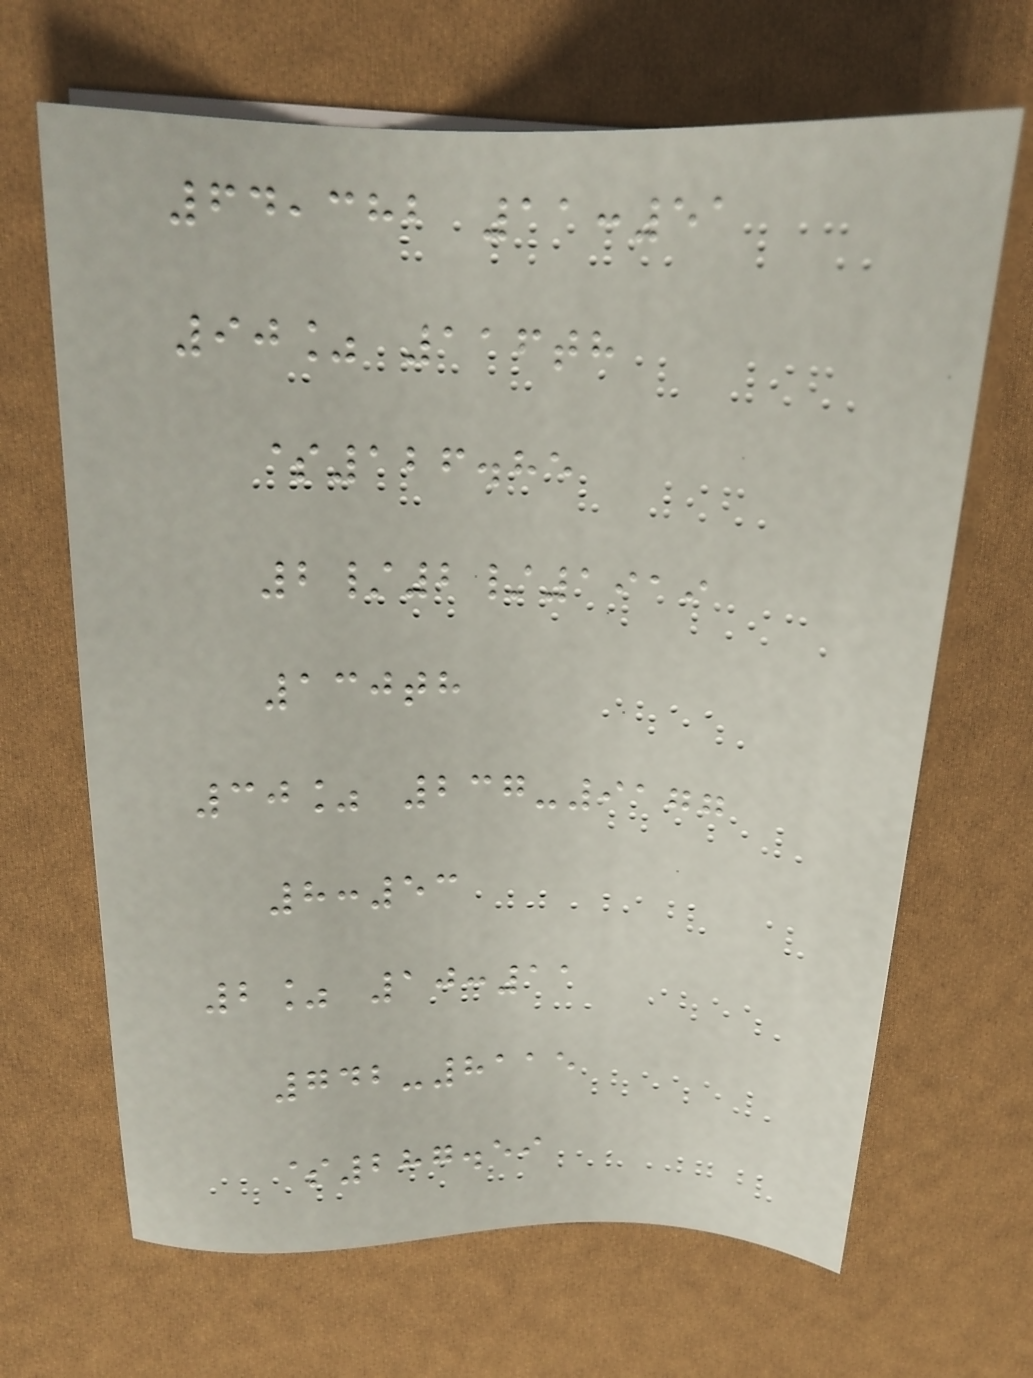64,382 11:51
90% 116th
$126.85
2/2/1919
130th
30% 237-9177
8:53
2% 10:11
742-8115
$287.59
